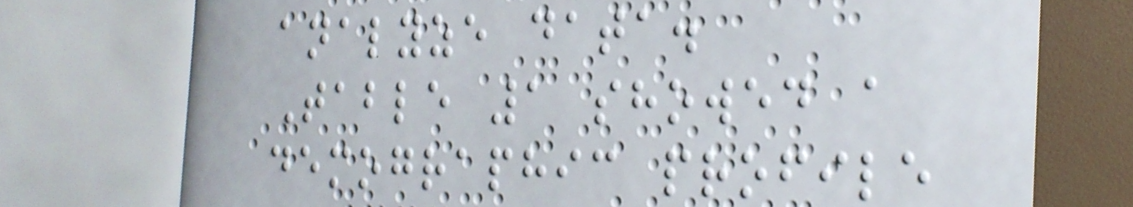analyze data.
Table 1 showed a
demographic profile
